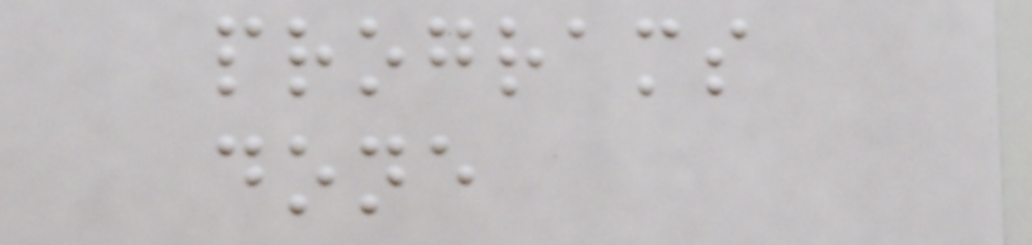programs
done
